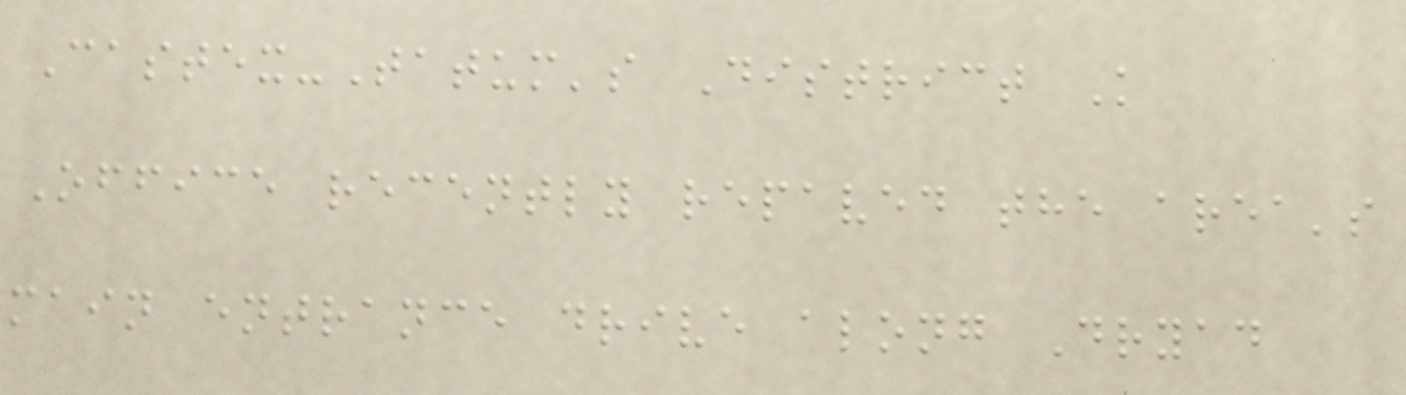Castex-Tatum's District K
Office recently repaved the area's
main entrance drive along Dryad
